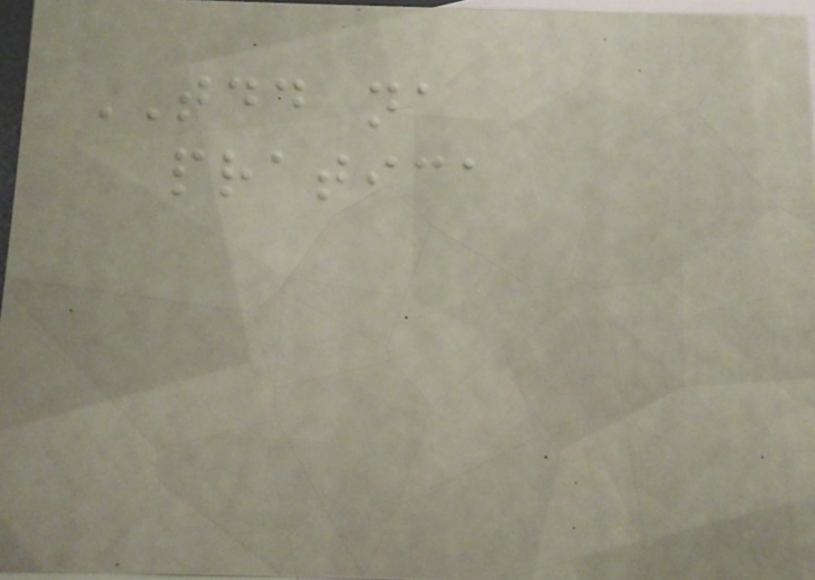TDD na
pratica
